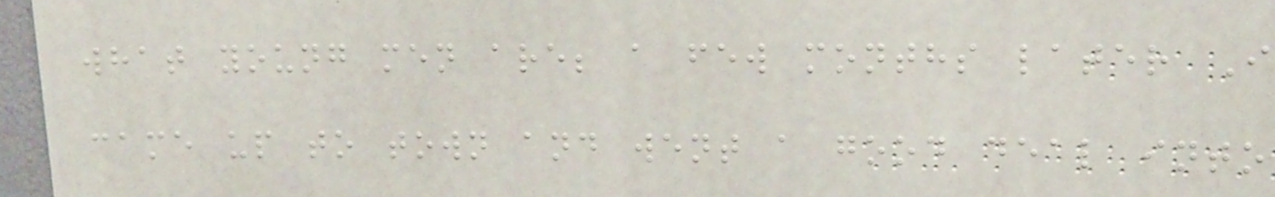what young men are; a few months later I
came up to town and went a good deal into
